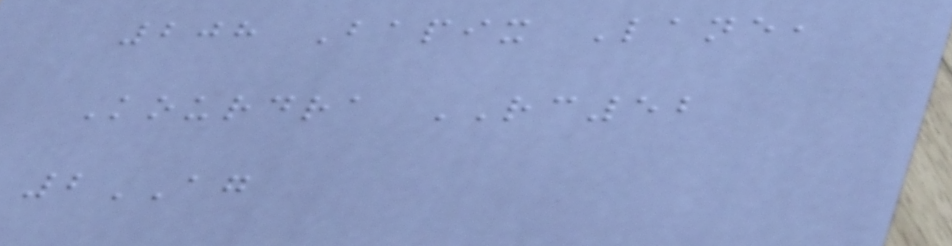208 Bapix Lane,
Kourdra RC52
2AG
